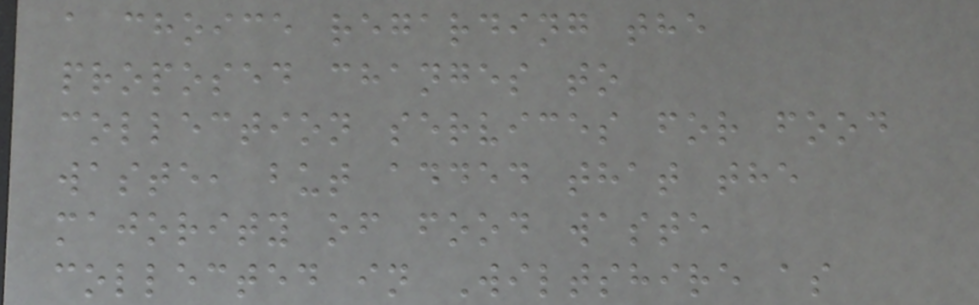a choice regarding the
proposed changes to
collection services for food
waste, but added that the
majority of food waste
collected in Wiltshire as
